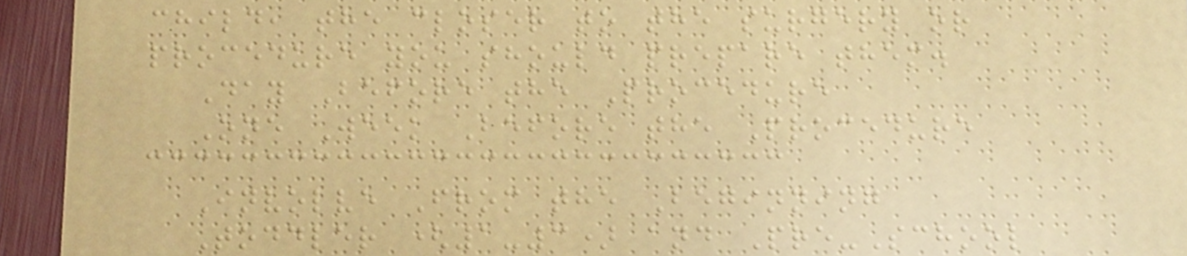child, the closer to the surgery or
procedure you should prepare them.
Day Before the Procedure
One Week Before the Procedure
Involve From the Beginning
Toddler (1-3) and Pre-School
